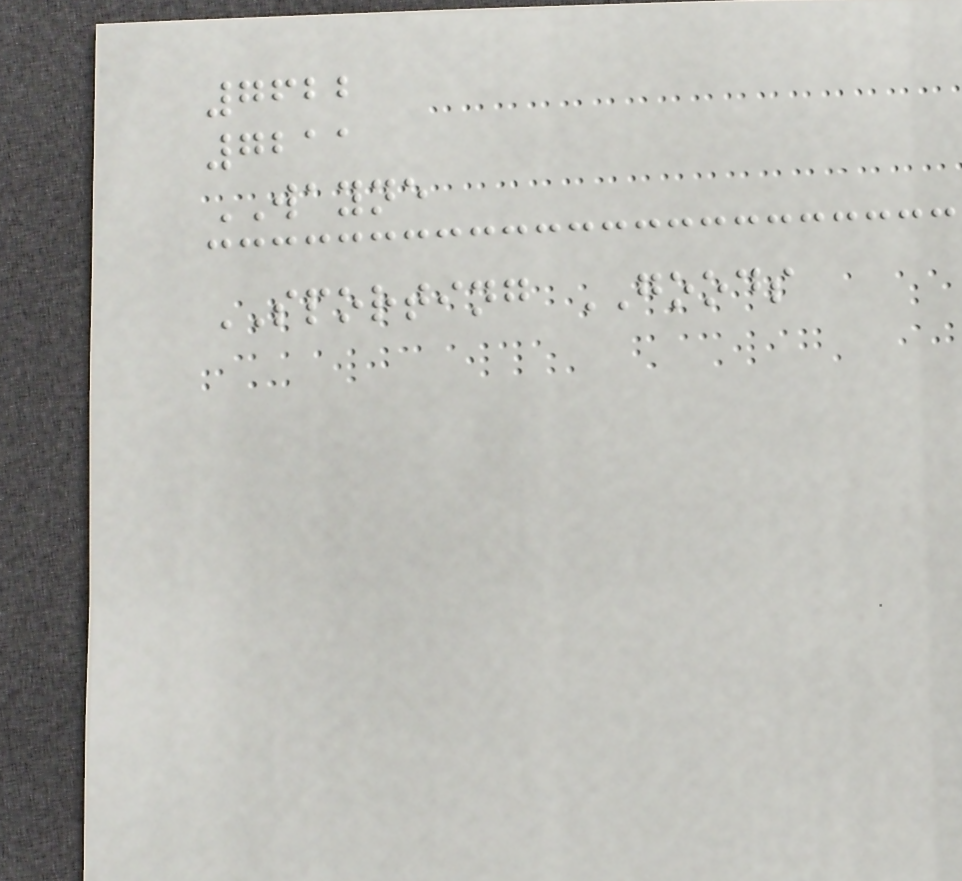7622
7211
WAYNE
SPORTING GOODS
